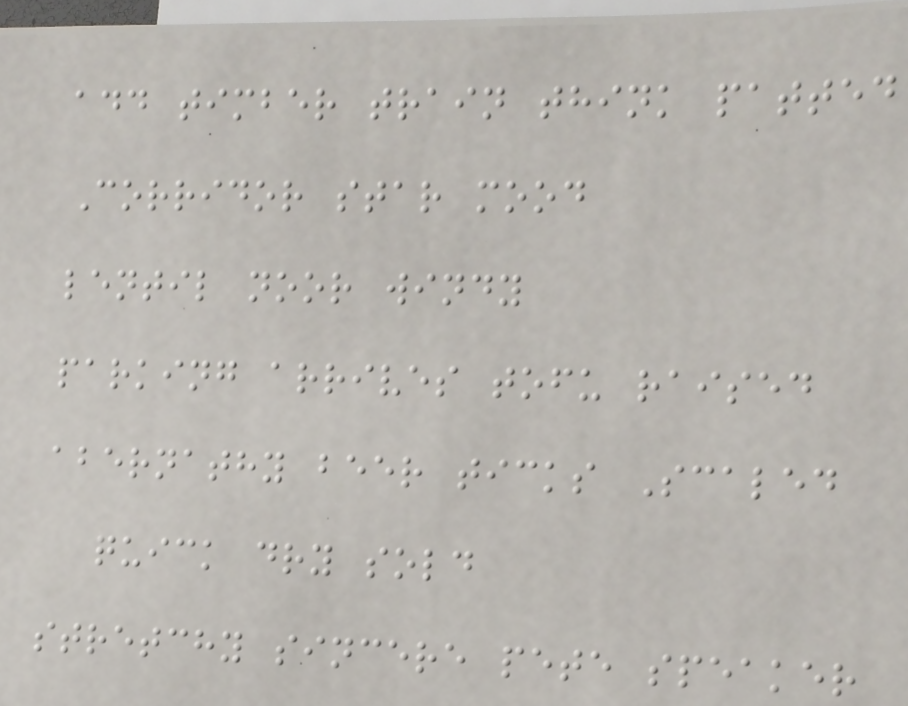add timber train think patted
Corridor star mood
lentil noor windy
parking arrives tofu raised
abernathy beer ticks Scaled
quick dry sold
stretchy sincere pete speaker
